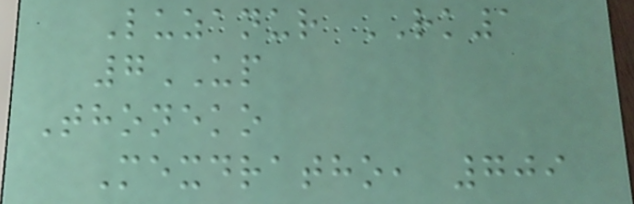Luzanur RK1
7UP
Thoneko
Mexdratho, 709
